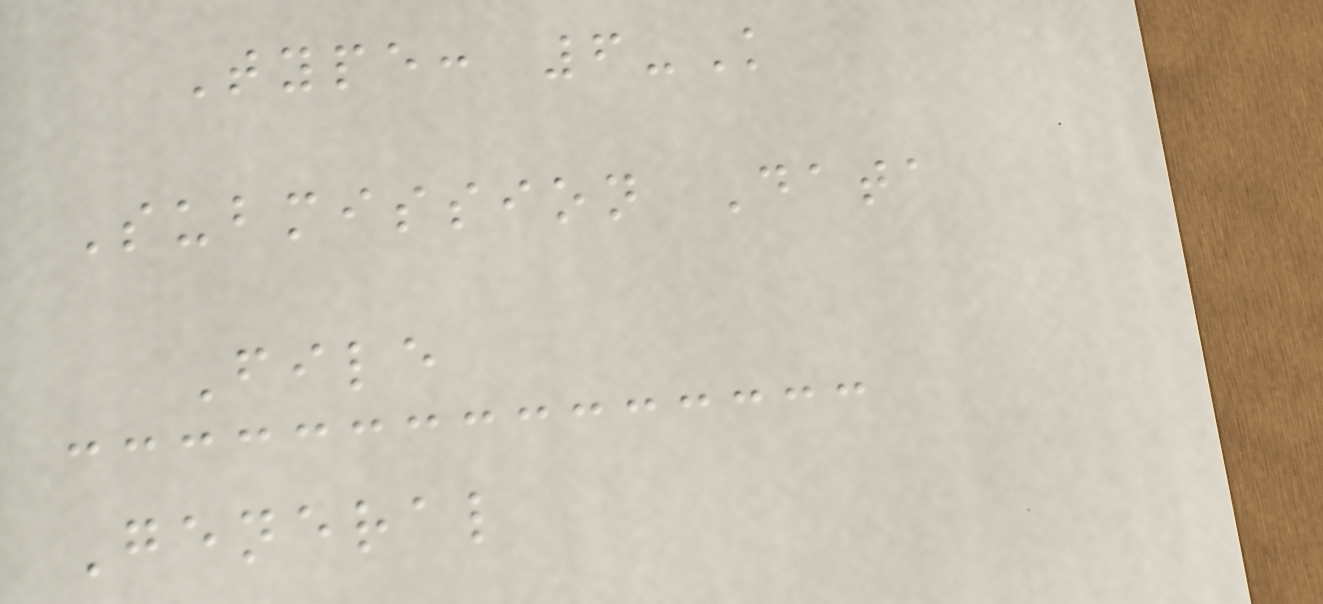Type: 6-K
Submission Data
File
General
